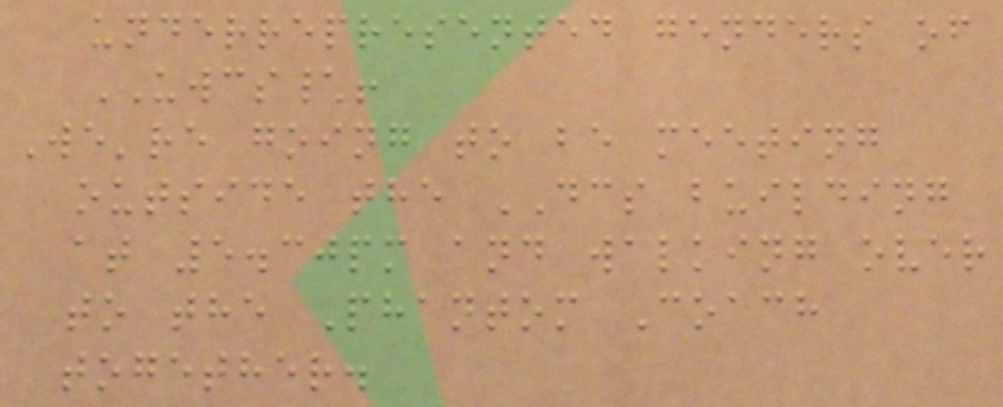underrepresented genders of
UWCS\!
We're going to be meeting
outside the DCS building
at 5.30pm and walking over
to the Phantom Coach
together.
